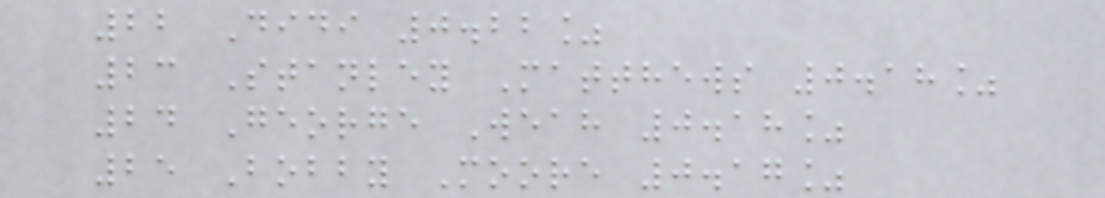22 Didi 0.22%
23 Stanley Matthews 0.18%
24 George Weah 0.18%
25 Bobby Moore 0.17%
